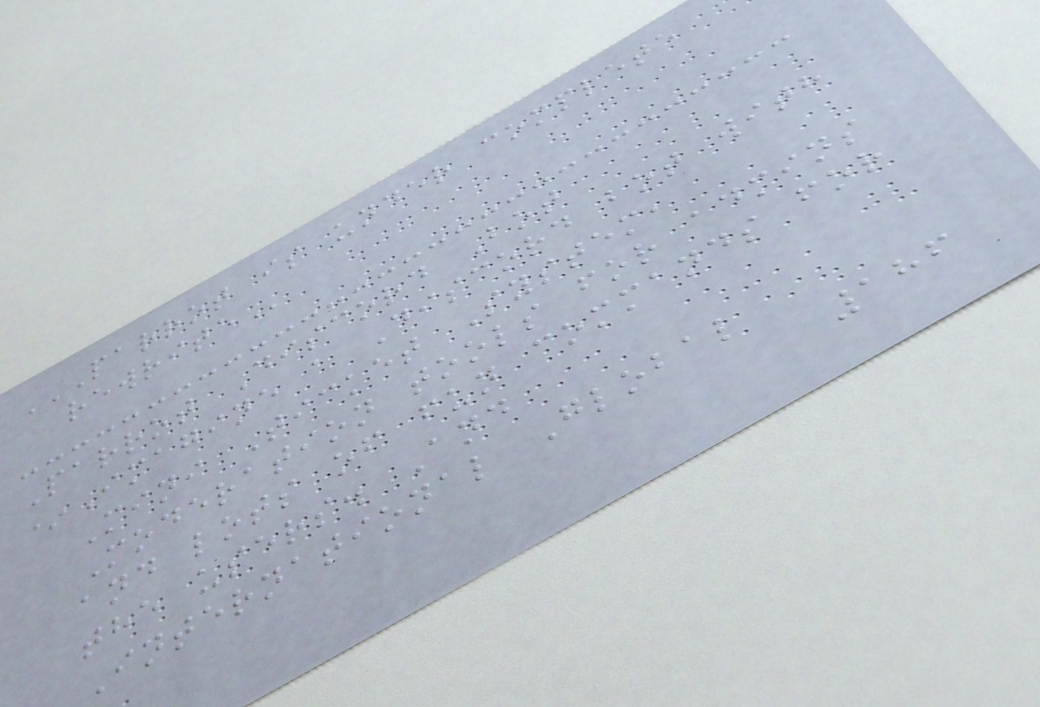PARROT IS UNDER COMPLETE
REWRITE
Parrot Discord Bot
*Imagine a Discord bot with
Mini Ticket System,
Moderation tools for admins
and lots of fun commands for
the users. And
International Global
186
